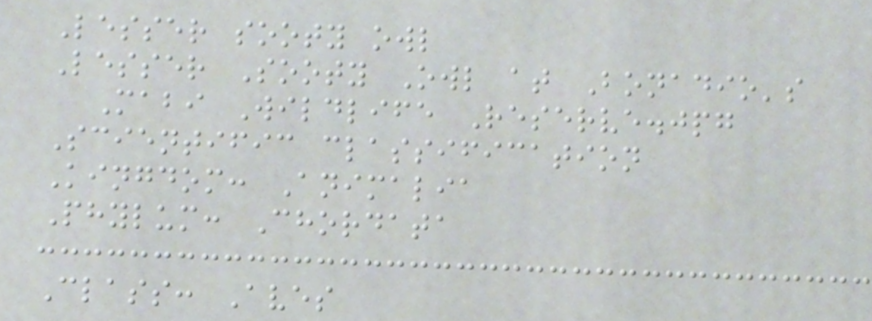Lesser sooty owl
Lesser Sooty Owl at Bonadio's
Mabi Wildlife Reserve.jpg
Scientific classification
Kingdom: Animalia
Phylum: Chordata
Class: Aves
